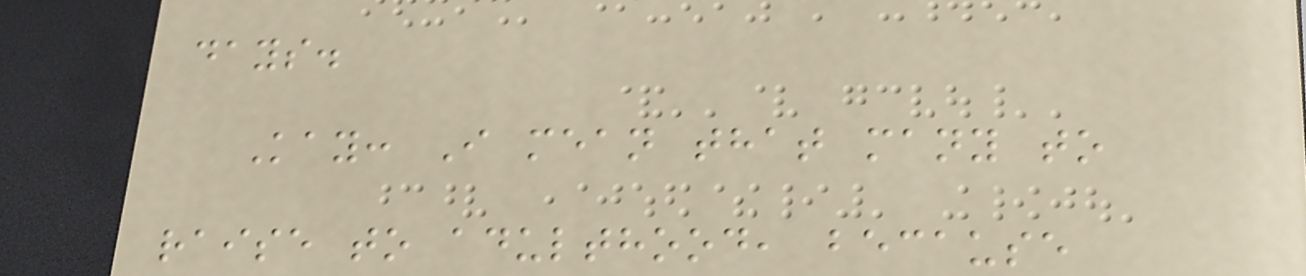days.
Kay: I mean that many to
raise to adulthood, because
